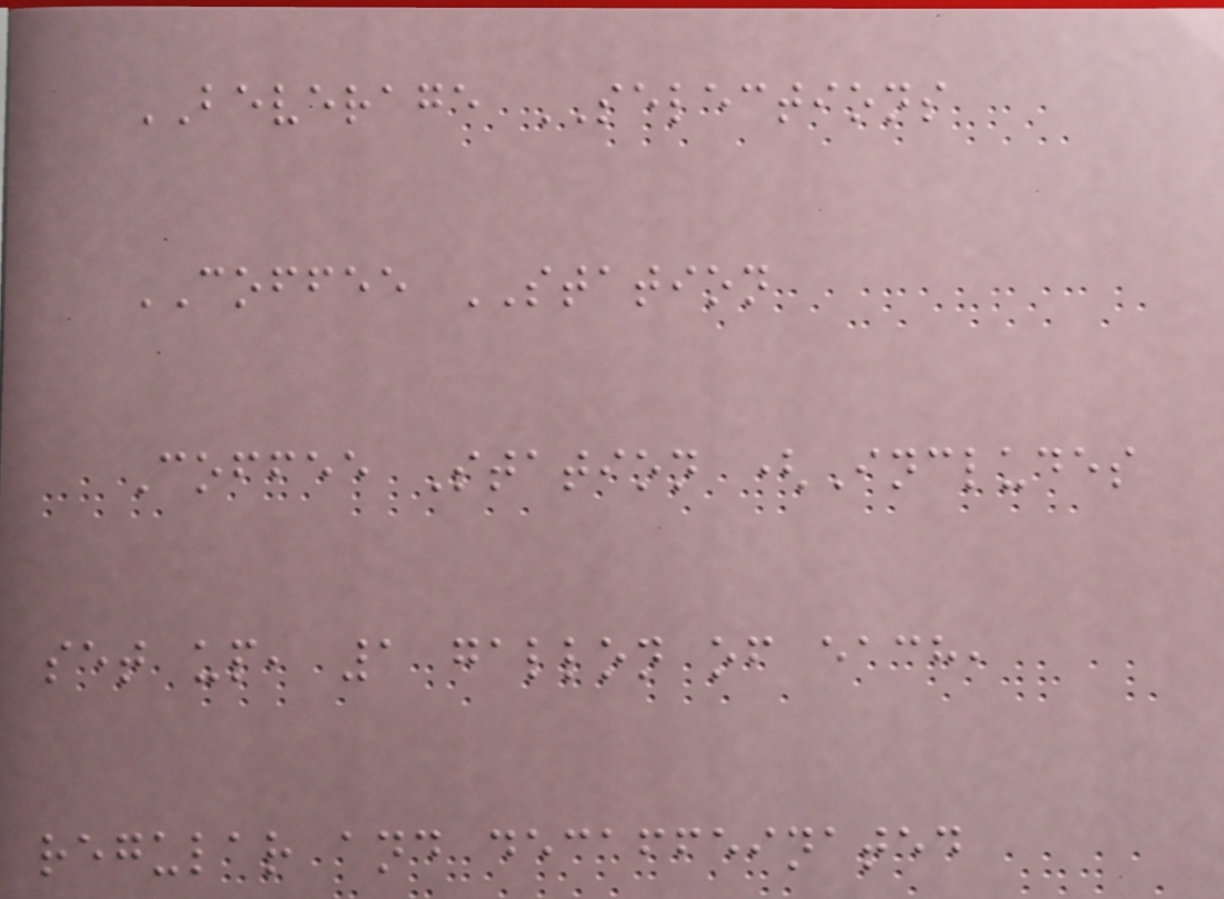BEVERAGE SELECTIONS
COFFEE STATION
Coffee Station (Includes
set up, 1 gallon of each,
regular and decaffeinated
